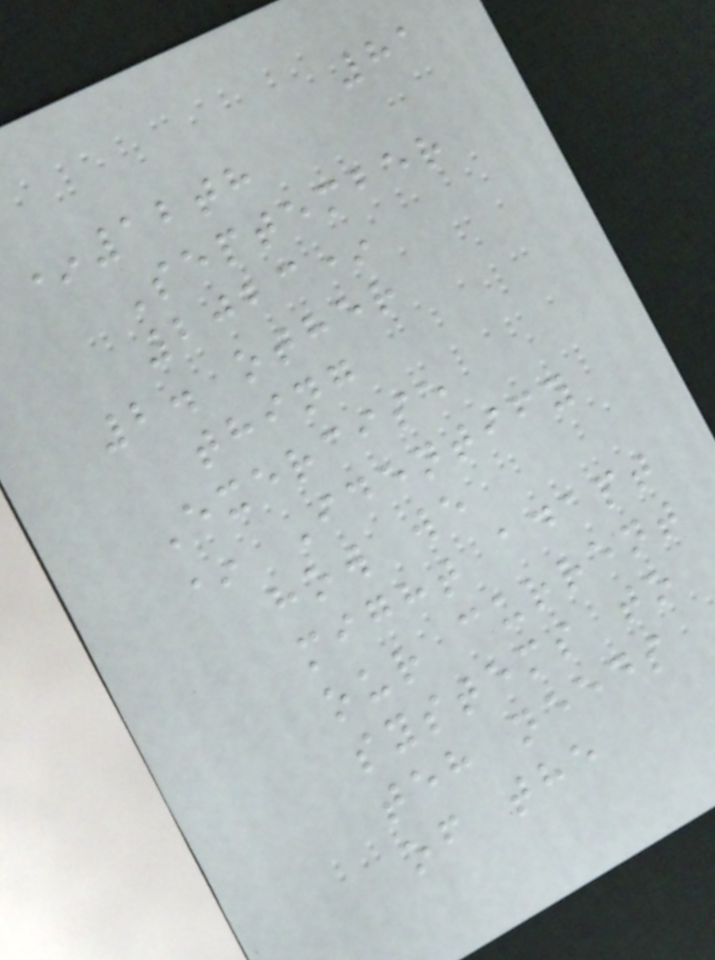81
*12th
September
2023*
2. other
thing
Exercise
* Identify
how we
might adapt
our current
systems to
teh needs
of the
